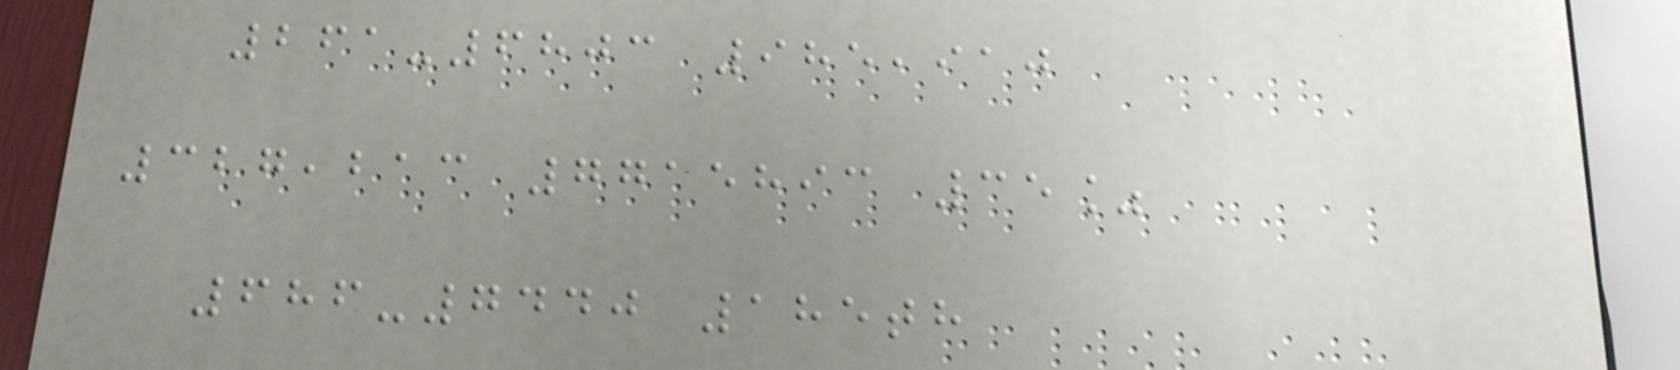261-6803 985,910
327,213 7715893 35%
686-7440 185th
